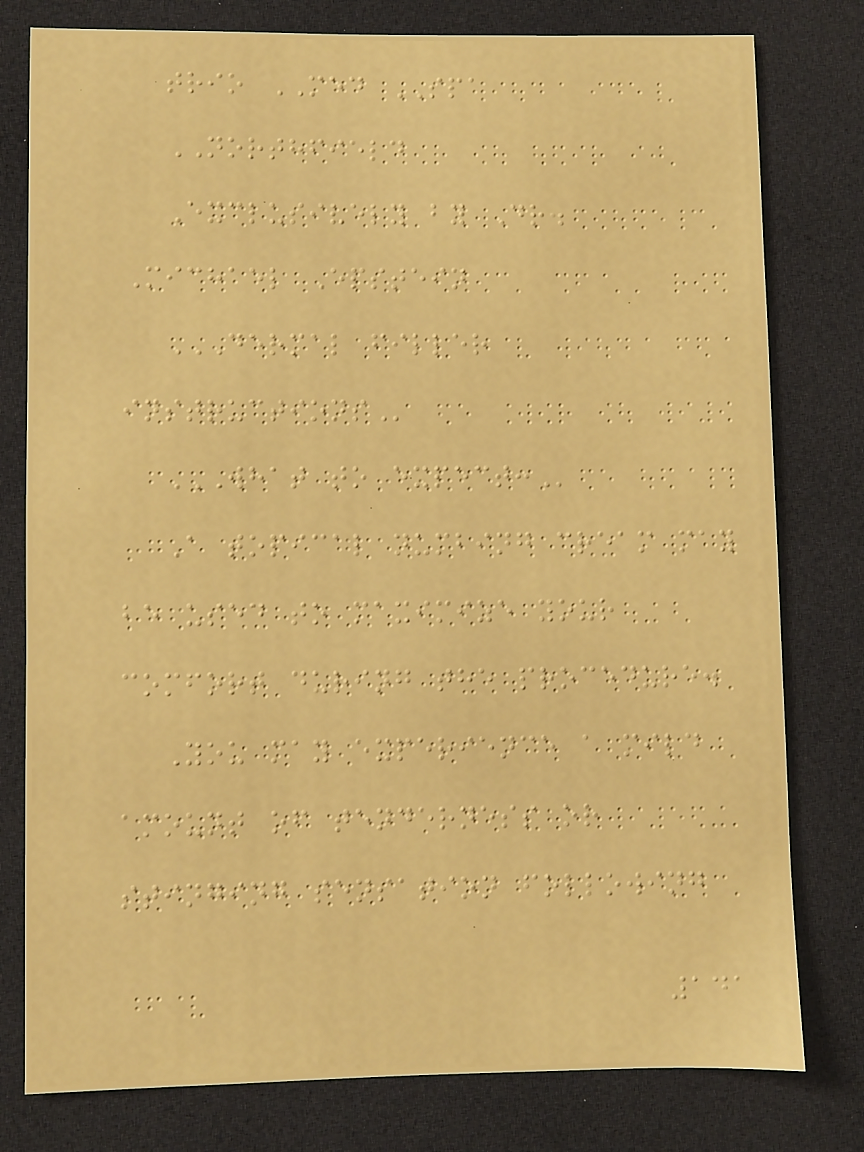trio MED SPA
NORTHFIELD
Exclusively by Dr.
Michael Epstein
DERMAL FILLER
INSTRUCTIONS
WHAT TO EXPECT:
A topical numbing cream may
be used to maximize your
comfort during the procedure.
You may experience a mild
amount of tenderness or
stinging sensation following
141
